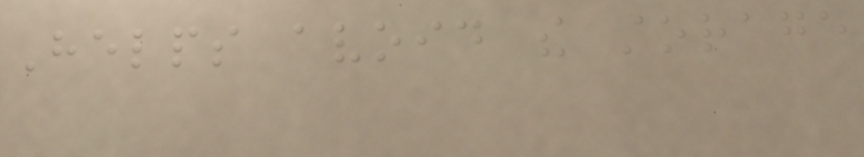Helps avoid the storage
